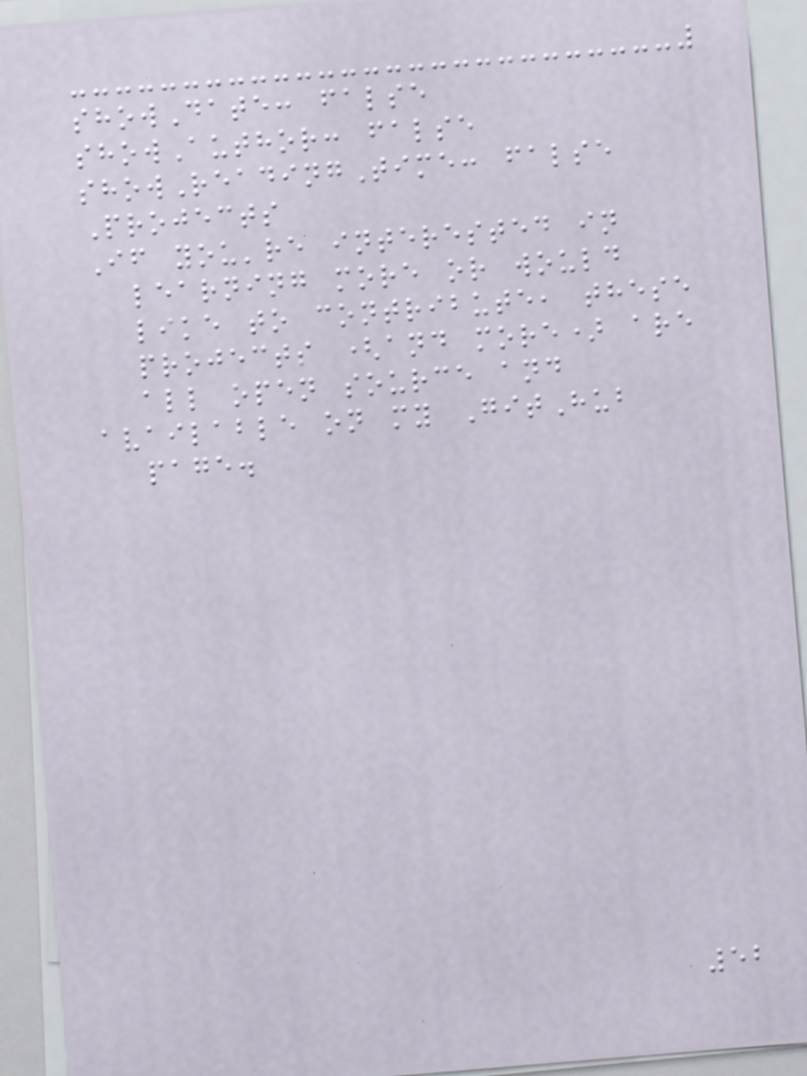showDate: false
showAuthor: false
showReadingTime: false
Projects
If you're interested in
learning more or would
like to contribute, these
projects (and more) are
all open source and
available on my GitHub
page.
52
